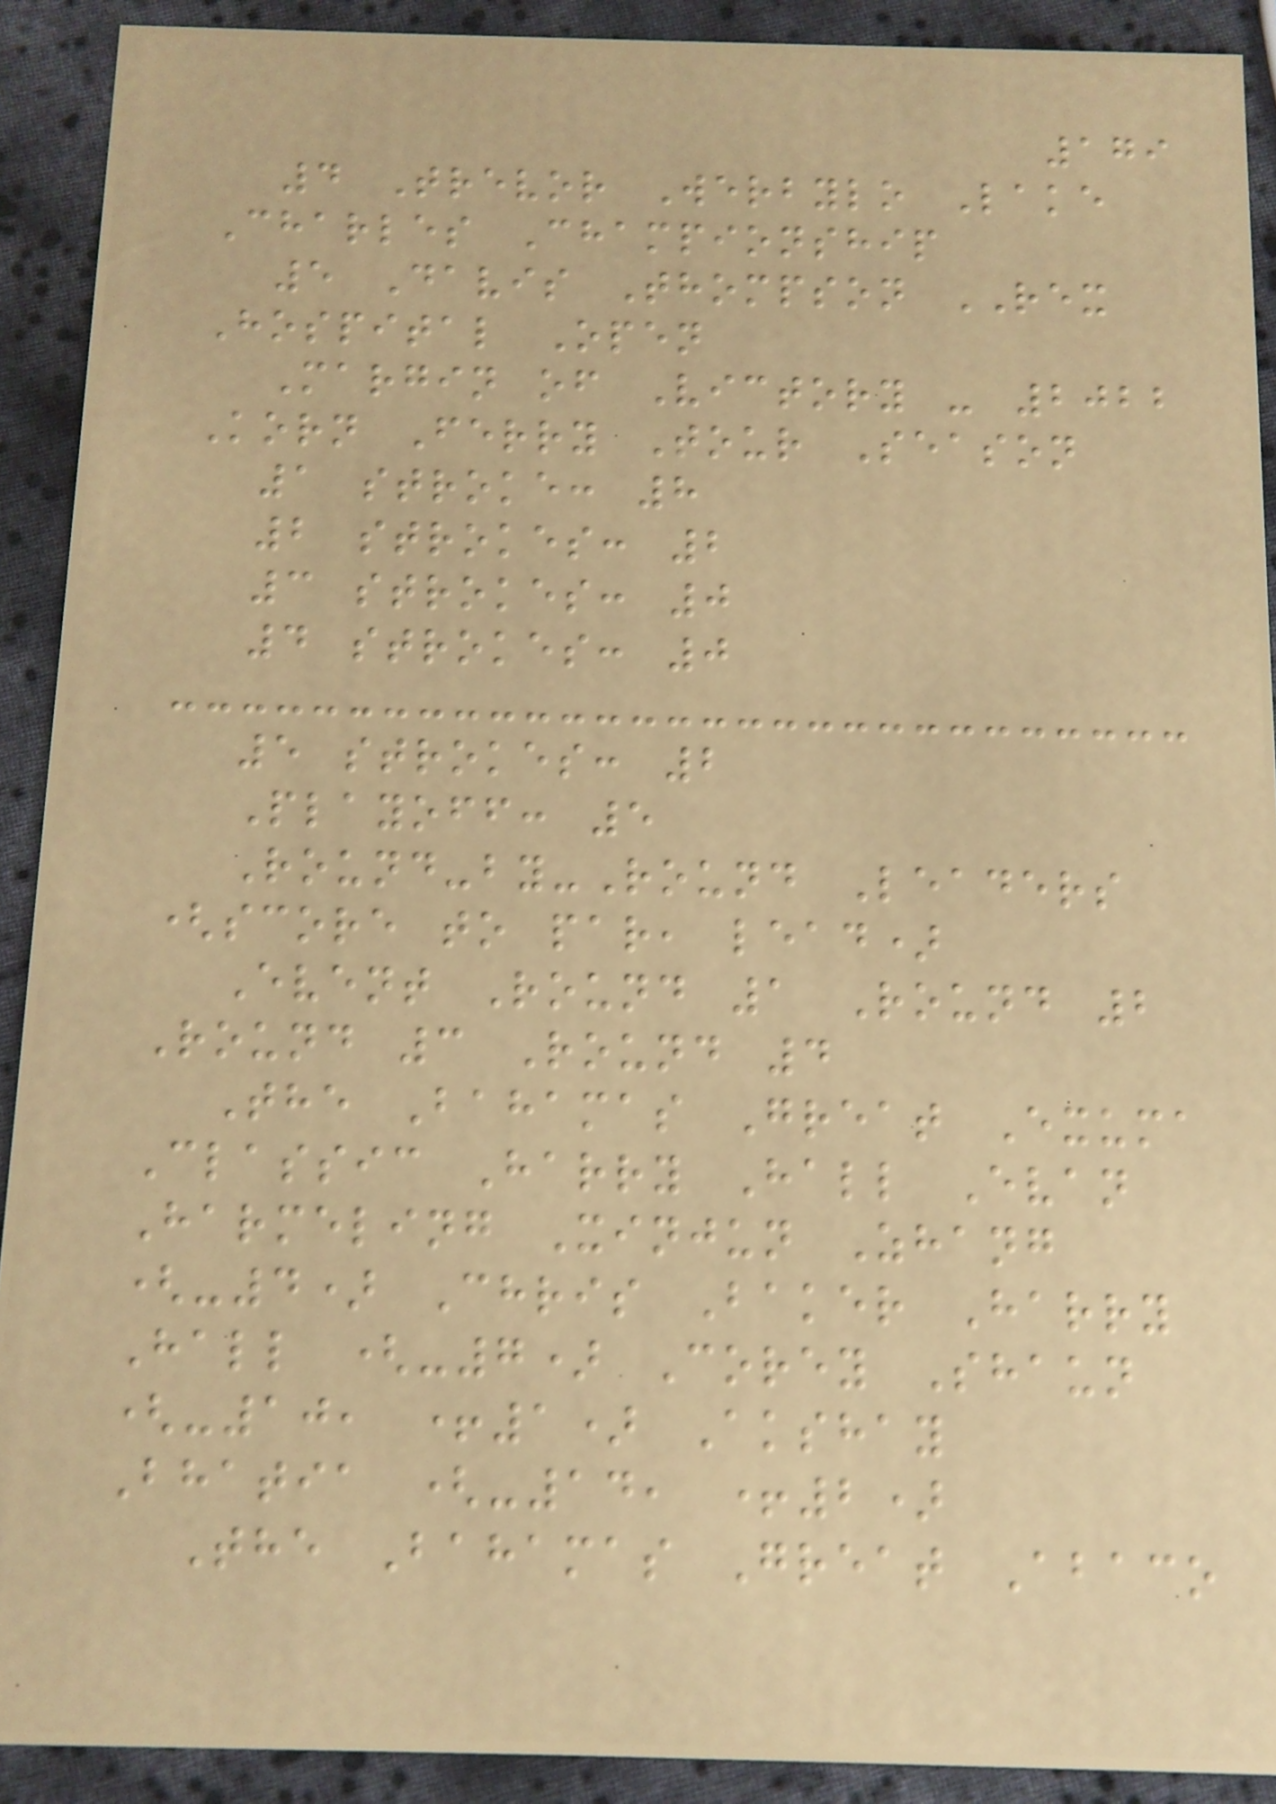179
4 Trevor Werbylo Lake
Charles Championship
5 Davis Thompson REX
Hospital Open
Margin of Victory - 2022
Korn Ferry Tour Season
1 stroke: 8
2 strokes: 2
3 strokes: 0
4 strokes: 0
5 strokes: 2
Playoff: 5
Round-by-Round Leaders
(score to par, lead)
Event Round 1 Round 2
Round 3 Round 4
The Bahamas Great Exuma
Classic Harry Hall Evan
Harmeling Xinjun Zhang
(-4) Chris Baker Harry
Hall (-7) Corey Shaun
(-10, +1) Akshay
Bhatia (-14, +2)
The Bahamas Great Abaco
